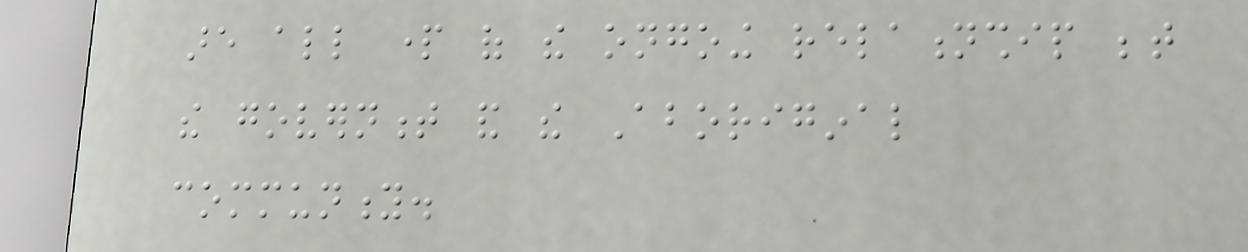are all part of the ongoing relationship between
the government and the Aboriginal
community.
